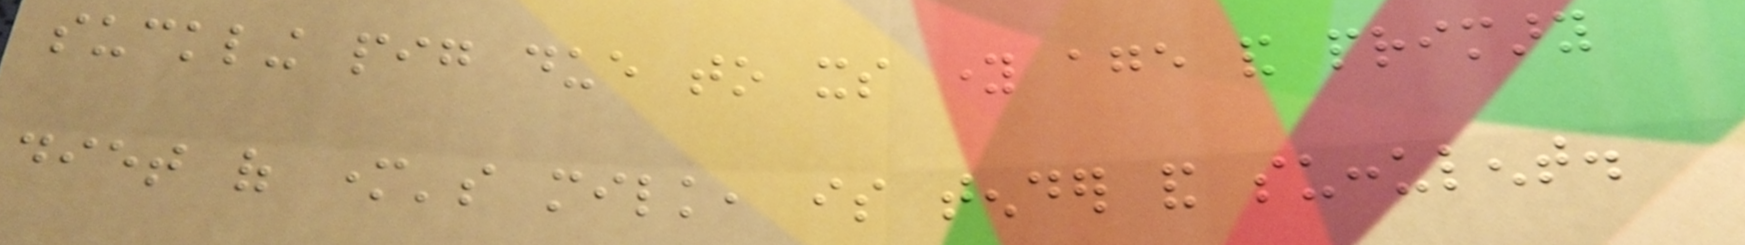suckling pig due to its young age and primary
diet of mother's milk, is tender and succulent.
